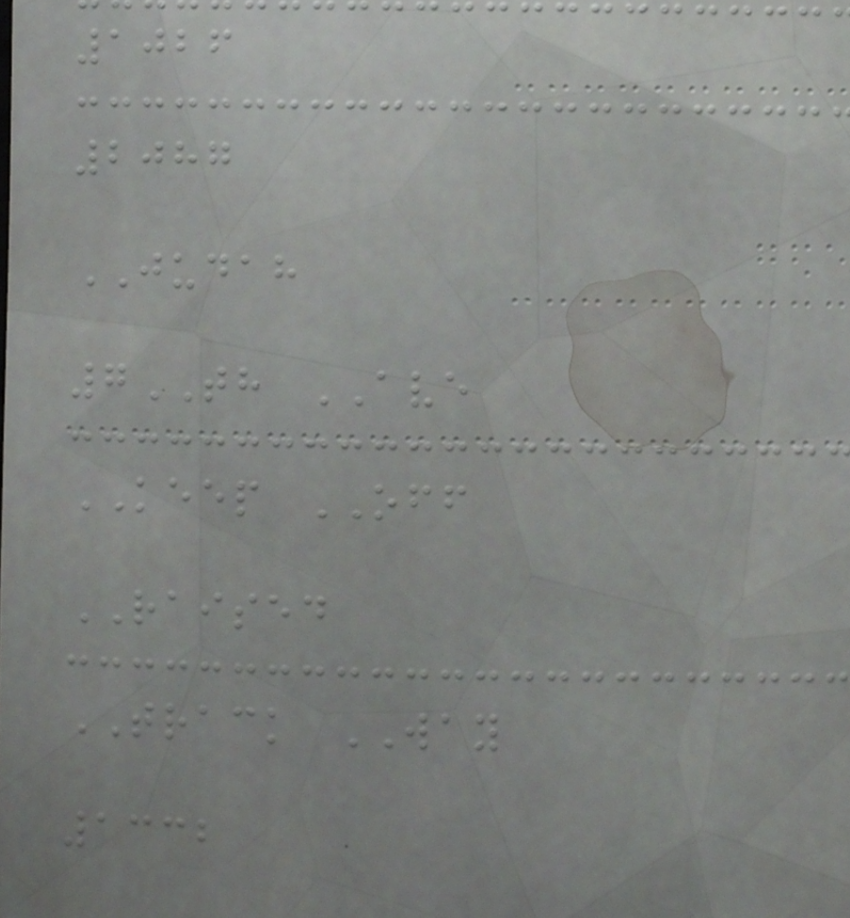1026
2087
JUDAH
7TH AVE
KEEP OFF
RAISED
TRACK WAY
1332
